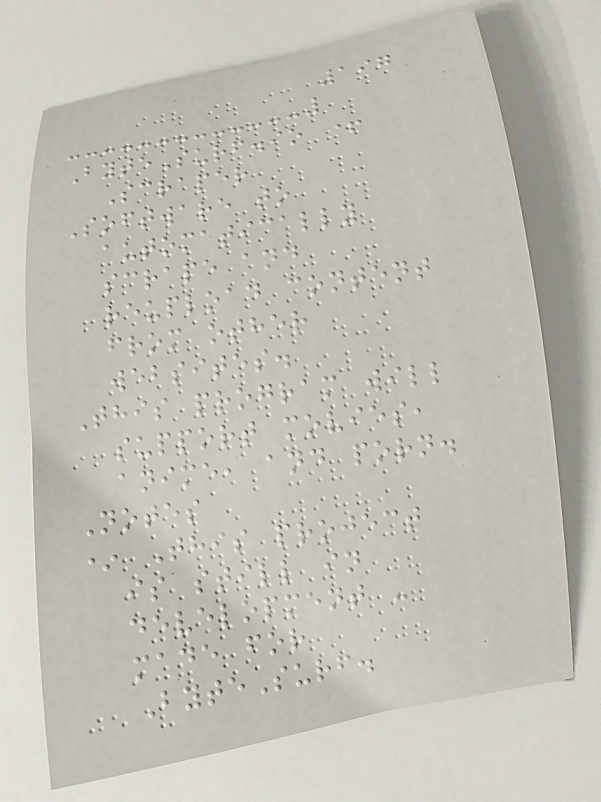197
ByteSurf.io +
Scraper
Software to
automatically
scrape and
reupload content
from other
websites.
This program will
support movies,
anime, and porn.
Notes
* This project
is still in
development -
made for
ByteSurf.
